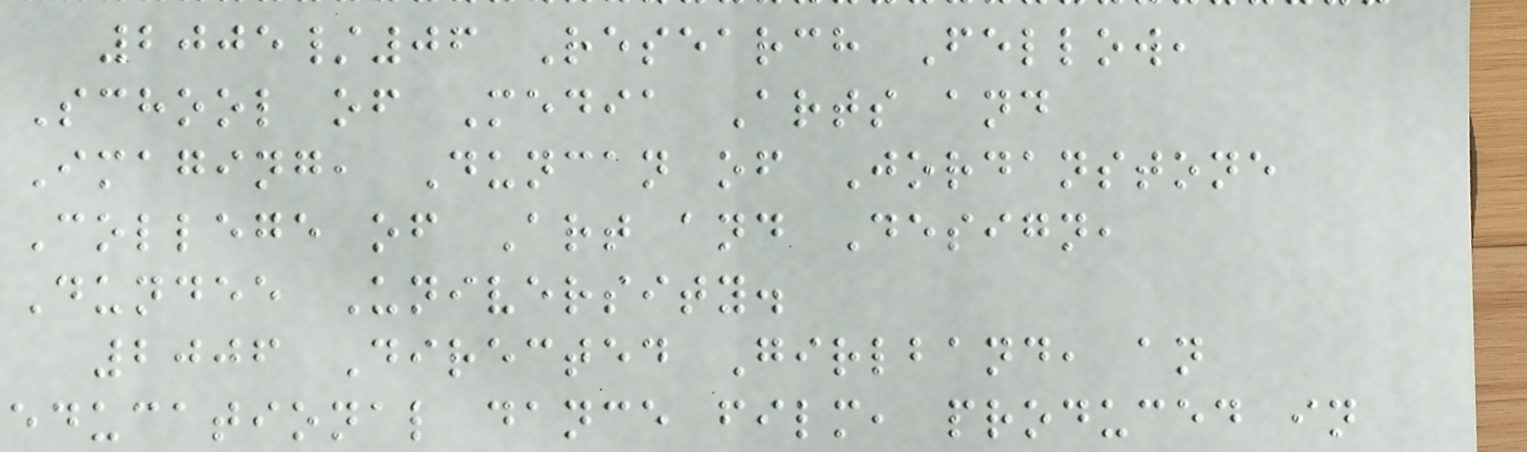2005/06 Research Fellow,
School of Media Arts and
Imaging, Duncan of Jordanstone
College of Art and Design,
Dundee University.
2006 Directed Girlband, an
educational dance film, produced in
